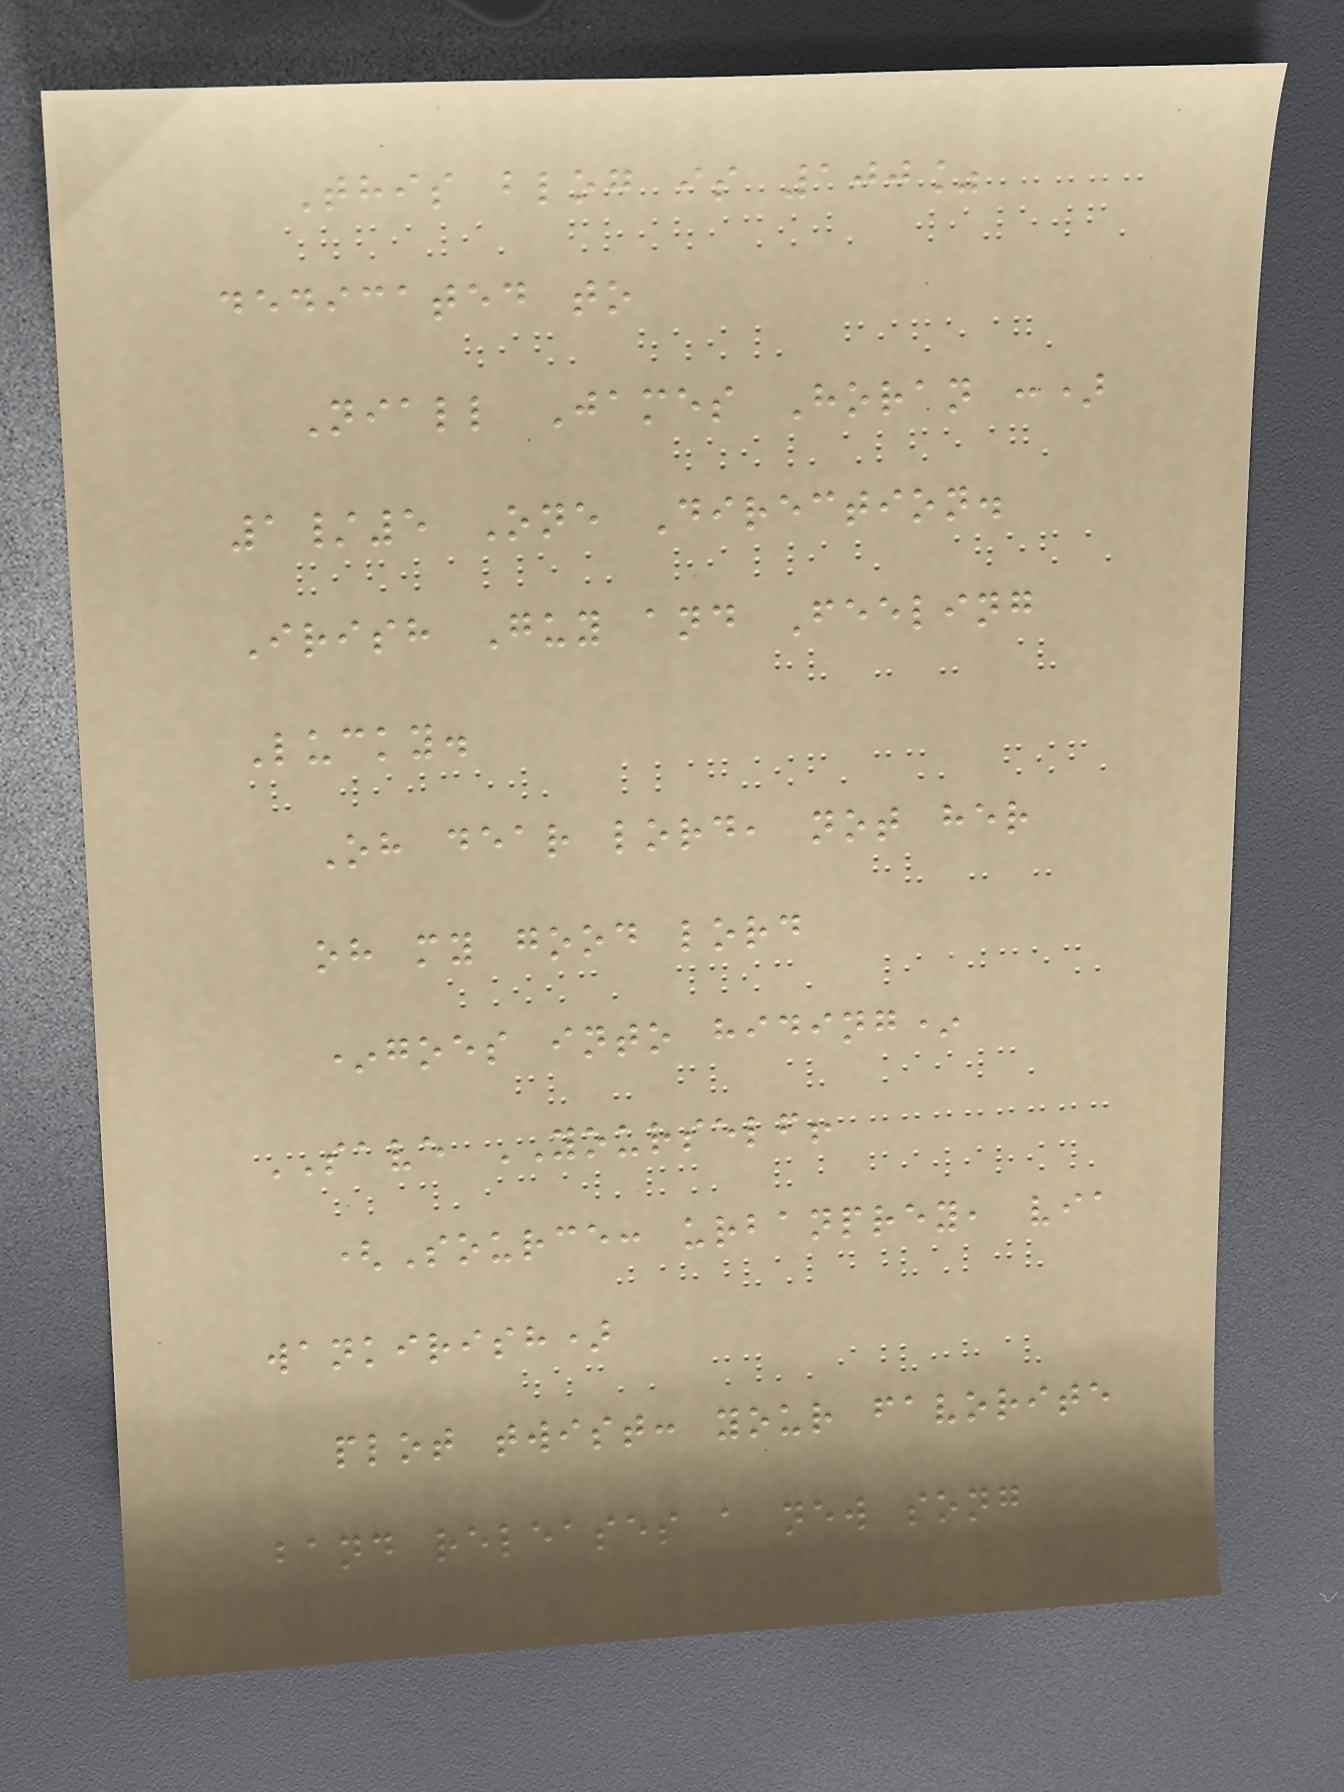This blog is 100%
dedicated to
Niall James Horan :)
1/5 One Direction.
Irish Guy and Feeling
Lucky.
Oh dear lord, not her
oh my good lord
*goes into hiding*
SAVE YOURSELF!
(Source: urbanprey, via
wankirish)
plot twist: your favorite
band releases a new song
